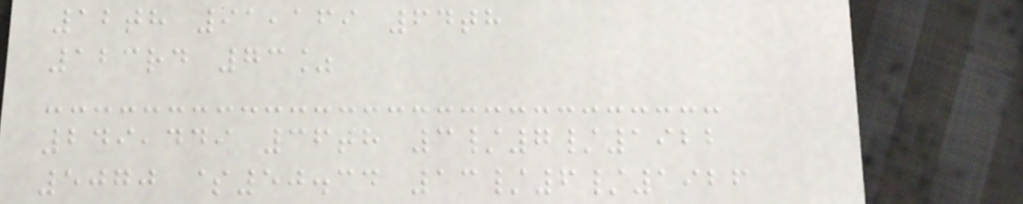12th 91,169 64th
123rd 73%
249,449 36th 3/7/1922
5070 $50.34 13/6/1926
